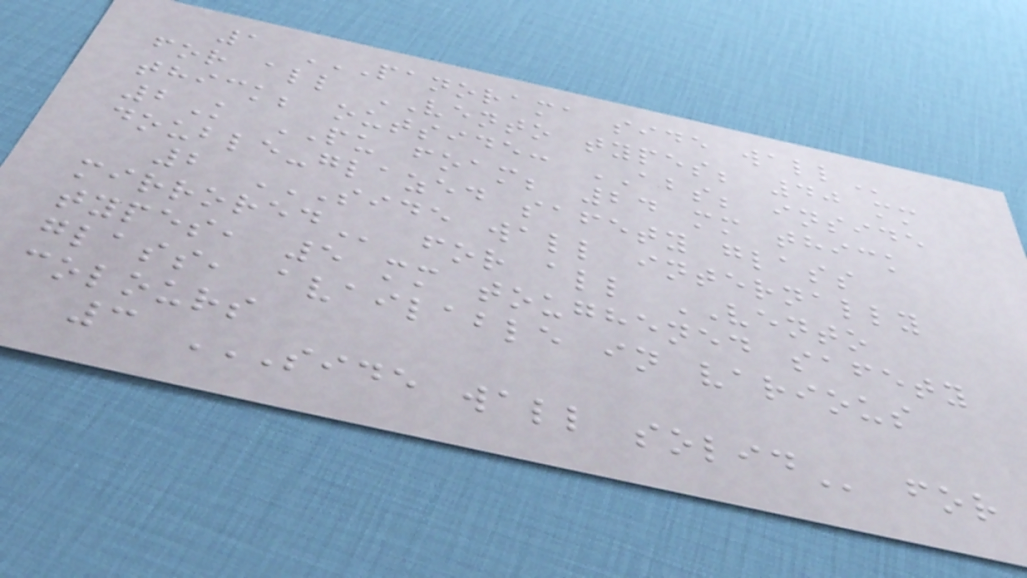1 PANORAMA SIDE WALL
for all VENTO types; 40 mm
thick; outside: ABS; inside
2K PU foam; 24 mm thick
double-glazed safety glass
2 SIDE WALL INTERNALLY
MIRRORED for all VENTO
types, 5 mm toughened safety
glass, available in various
colours
3 SIDE WALL SOLID for
